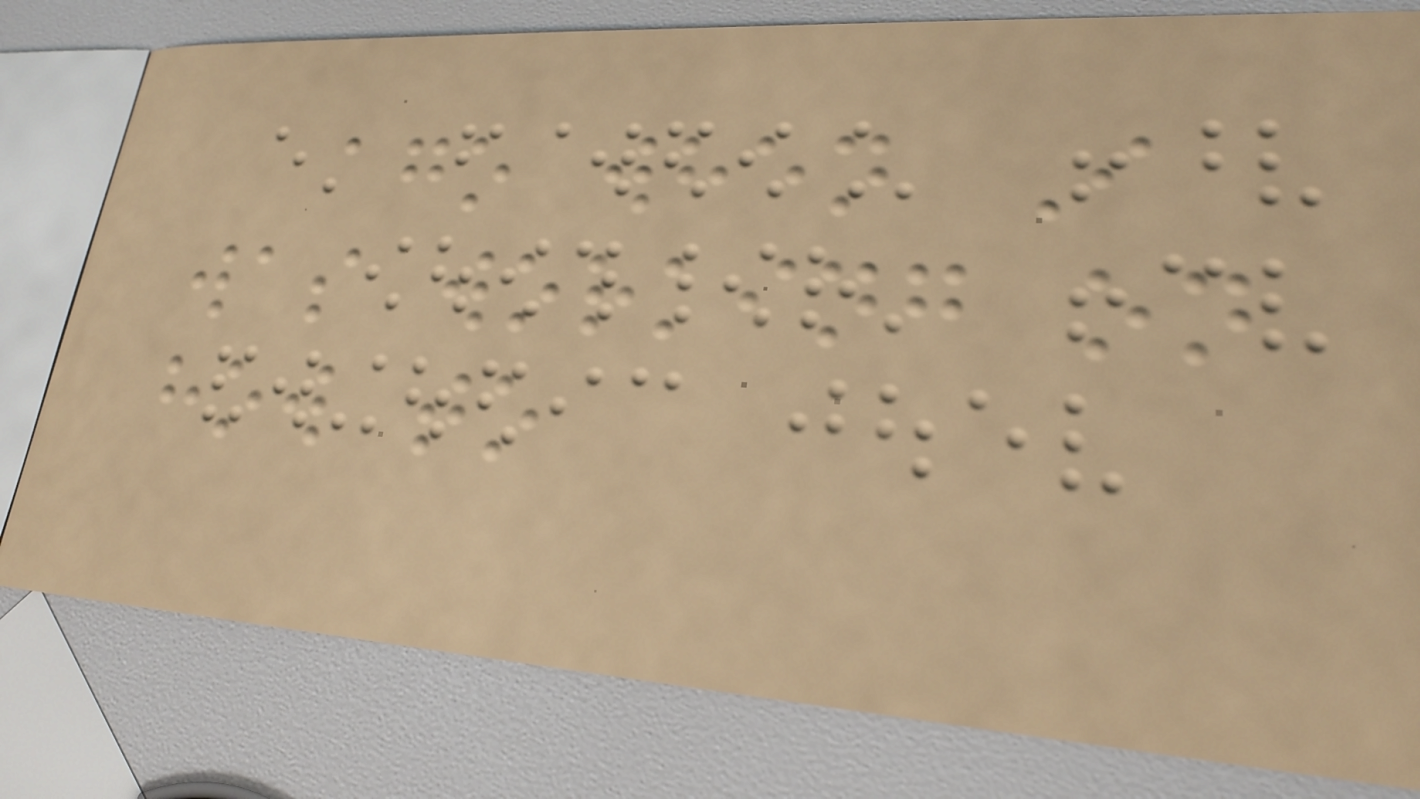ago when I
was working on
how to
